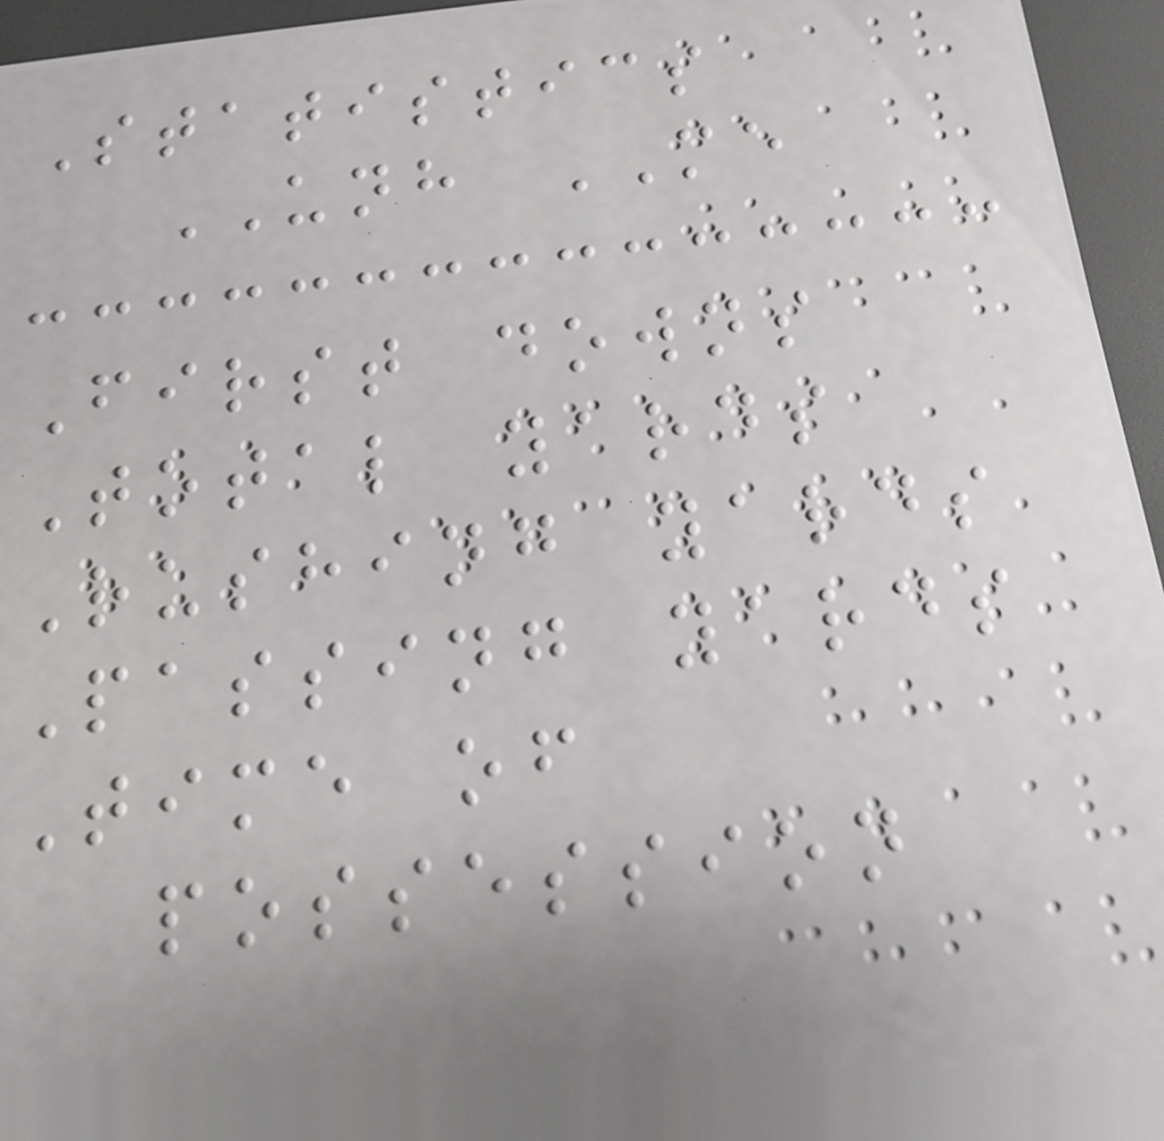Statistics
UNH ME
First downs
Total yards
Rushing yards
Passing yards
Time of
possession
